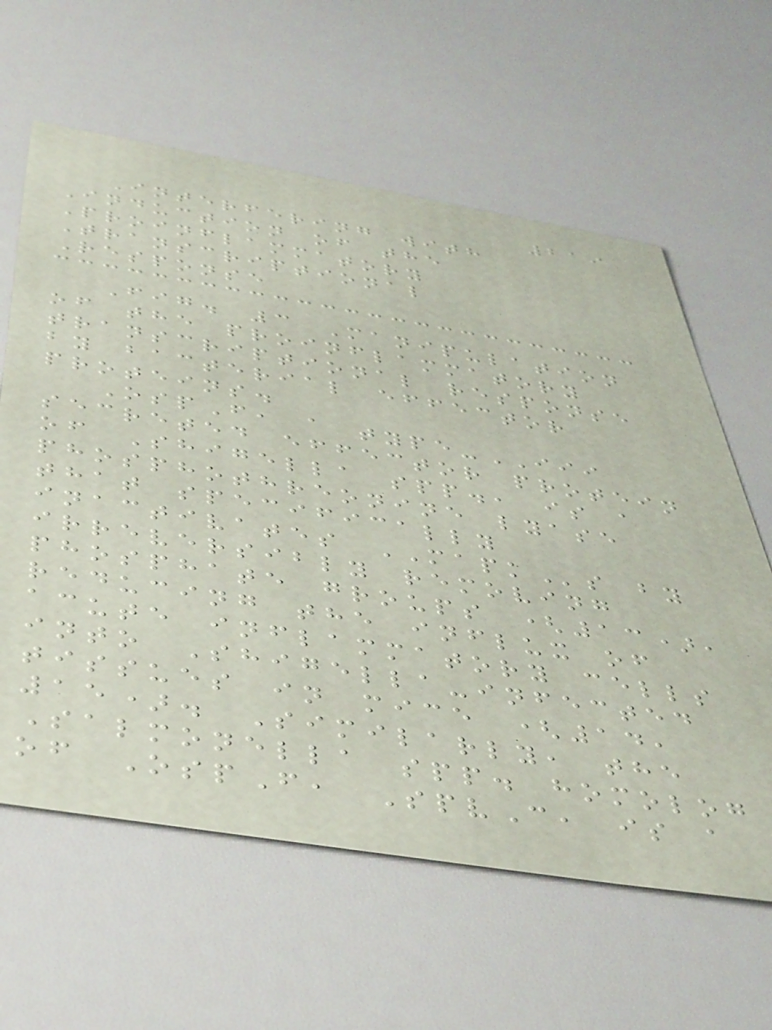219
Interfering with
Induction of the
Proinflammatory
Transcriptional
Response
Fig. 3 Manipulation
of the proinflammatory
transcriptional response
by bacterial effector
proteins.
OspF, a type-III
secreted effector protein
of Shigella spp., is a
phosphothreonine lyase
that specifically
inactivates MAPKs by
irreversibly removing
phosphate groups (13),
reducing the influx of
acute inflammatory cells
into Shigella-infected
tissues in mice (14,
15). Similarly, the
Salmonella spp. homolog
of OspF, SpvC, is a
